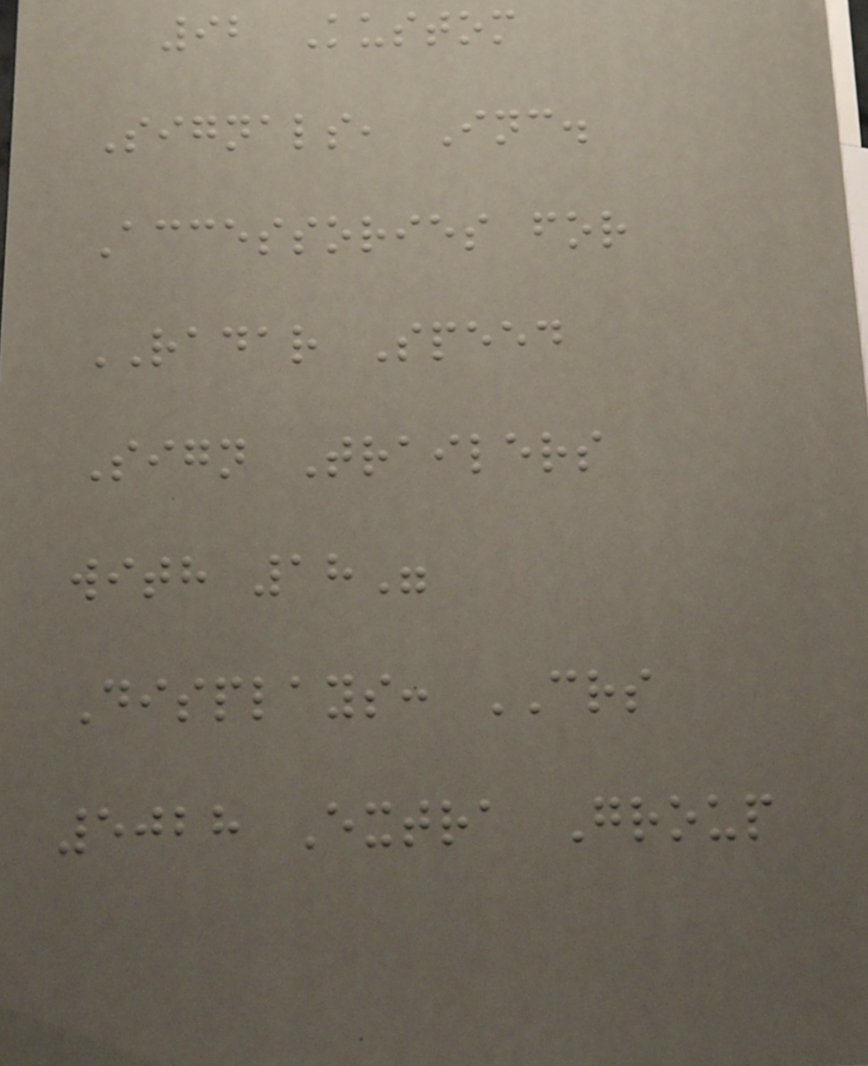92 Kustom
Signals, Inc.
Accessories for
RADAR Speed
Sign Trailers
with 18"
Displays: CRS
5028 Extra Group
